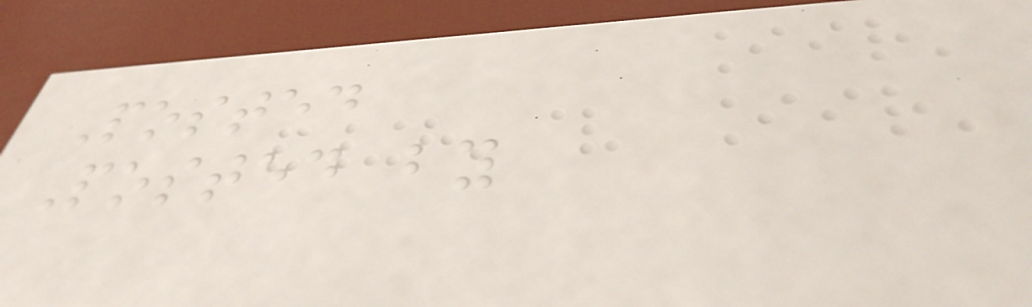Posted
Posted by
